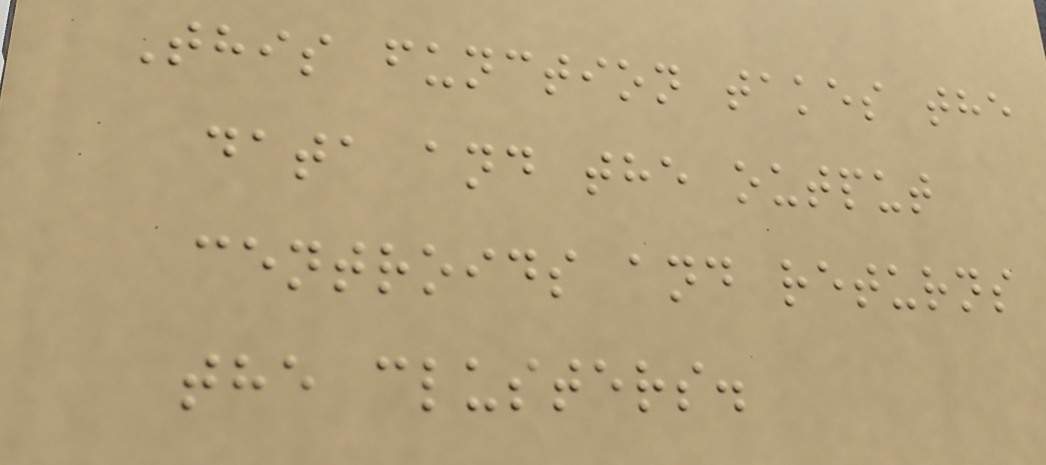This function takes the
data and the output
centroids and returns
the clusters.
